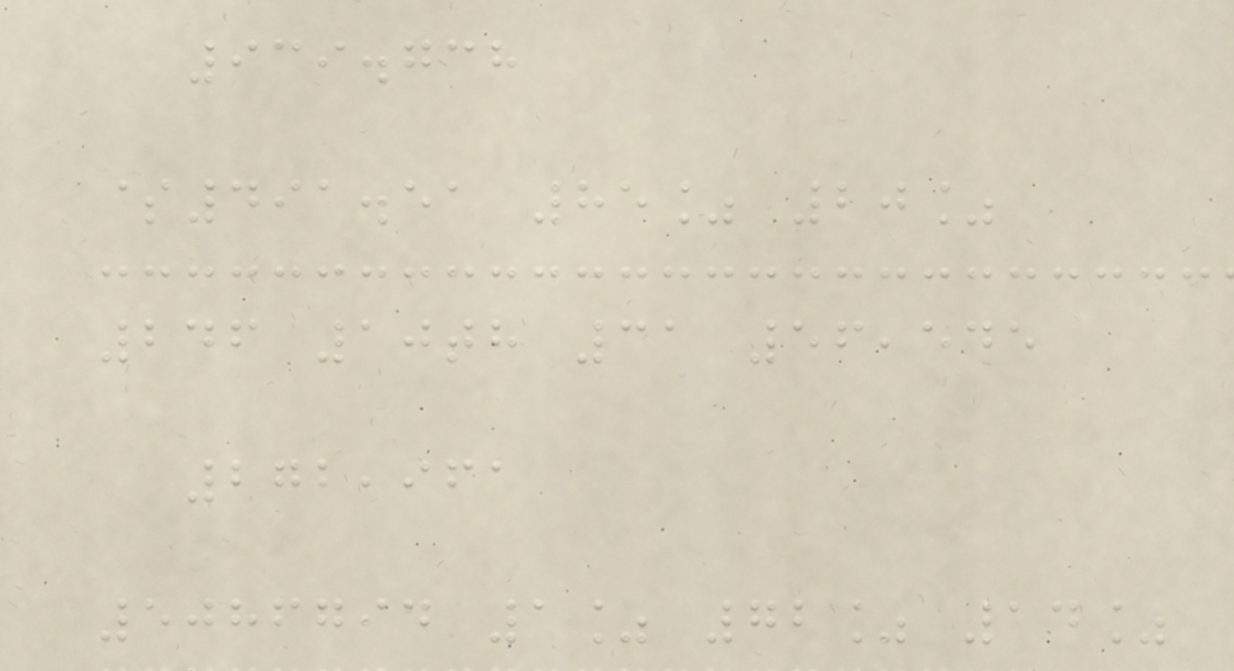939.738
$491.51 85% 20%
246 10th 31 56,545
272,961
5086794 1% 72% 14%
